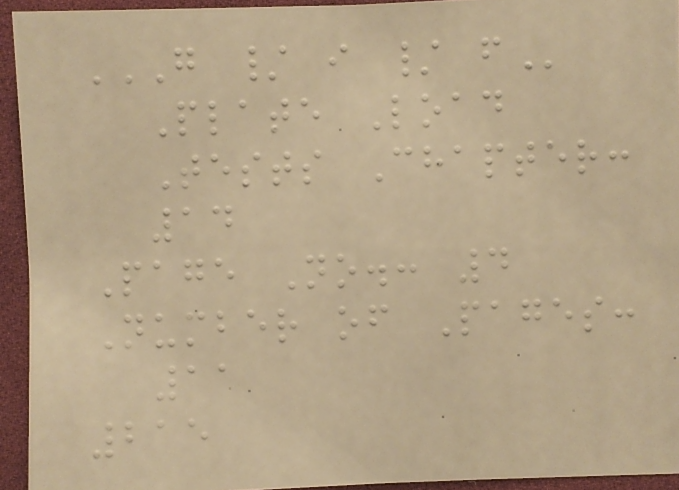G / I / F
Plate Load
Tests Chapter:
14
Page No.: 4
Number of Pages:
11
215
